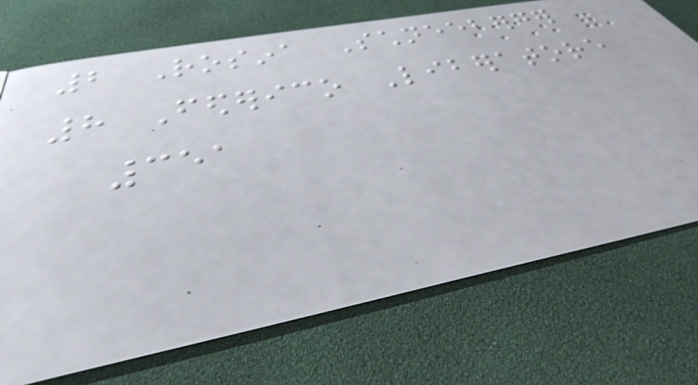2 Rosina Schneeberger
8 Federico Liberatore
351
